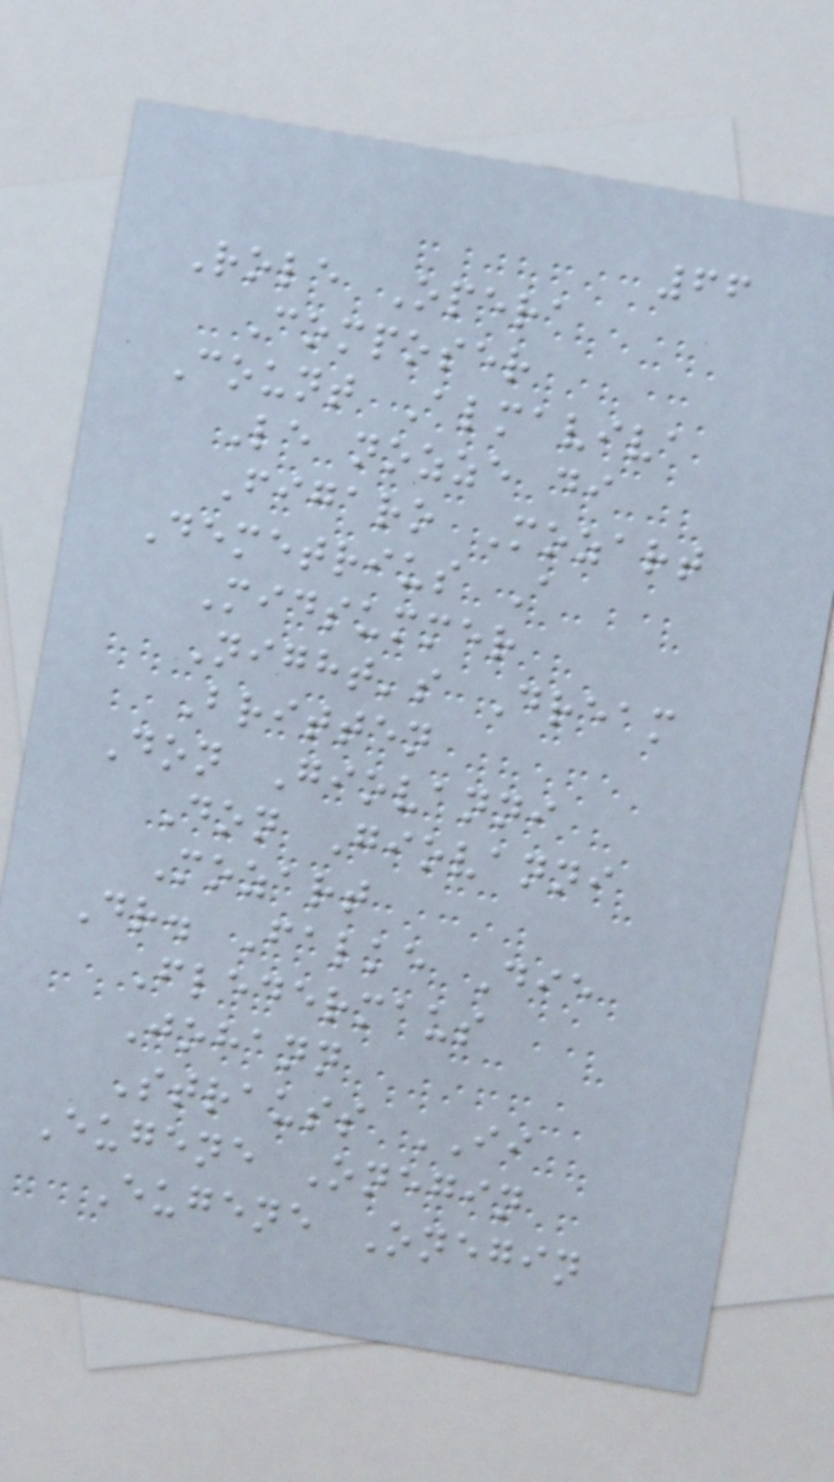66
Role Opera
Composer
Count Almaviva
Le nozze di
Figaro Mozart
Demetrius A
Midsummer
Night's Dream
Britten
Don Giovanni
Don Giovanni
Mozart
Dr. Falke Die
Fledermaus
Johann
Strauss II
Eugene Onegin
Eugene Onegin
